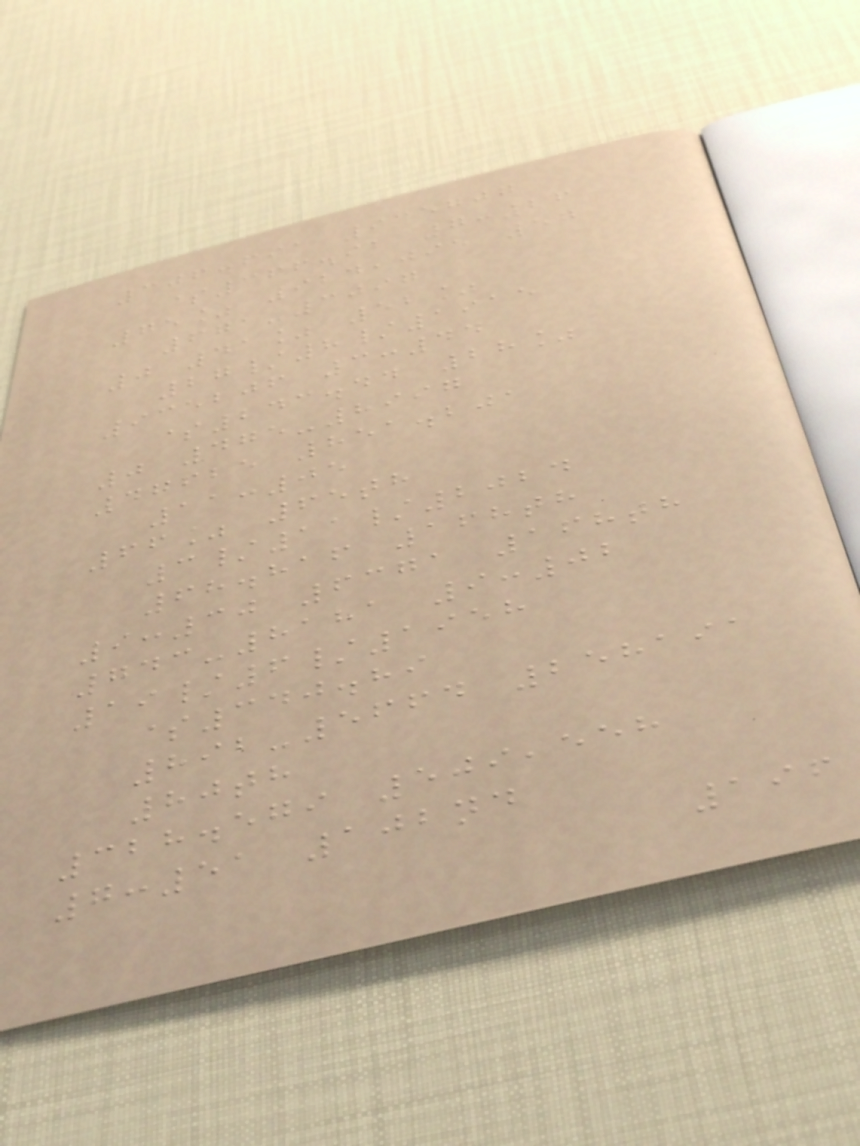306.691 935707
$366.92 7:26
75% 924,095 57
671-3097
0 41% 52%
27/8/1915
935206 3:44
$243.44 28%
0 475-8997
47625 851.201
11:05
66% 65th
3/11/2024
68.816 168th
9:30 6371 168th
743-8181 9:02
19/6/1958
$340.89
892-5664 258191
80th
328.579 509,558
7:51 102nd
196
